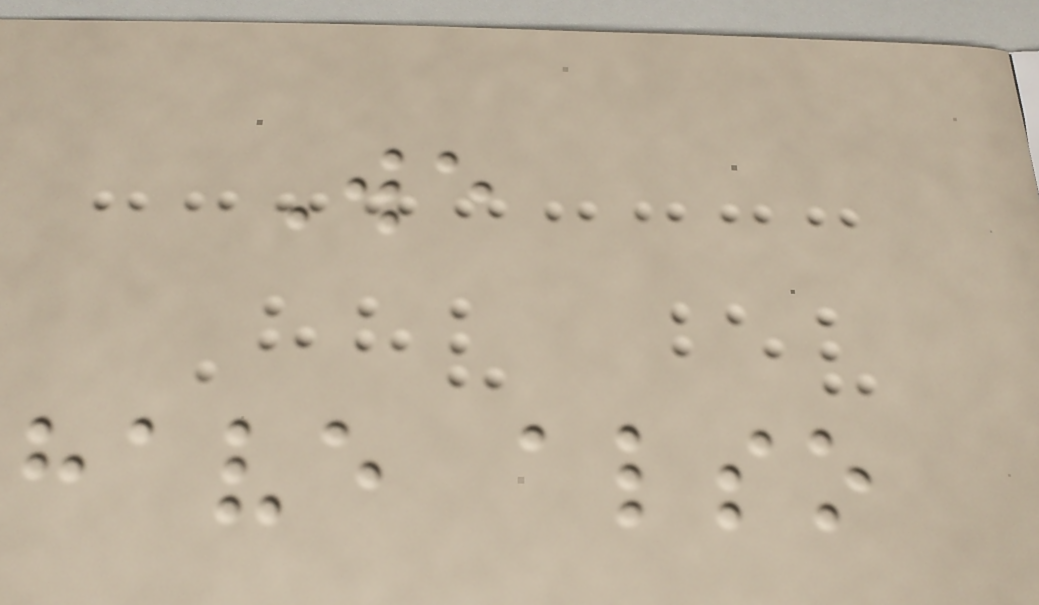We
have also
